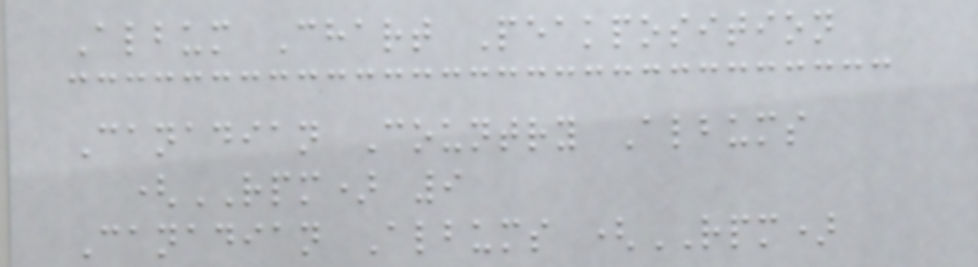Album Chart Peakposition
Canadian Country Albums
(RPM) 9
Canadian Albums (RPM)
